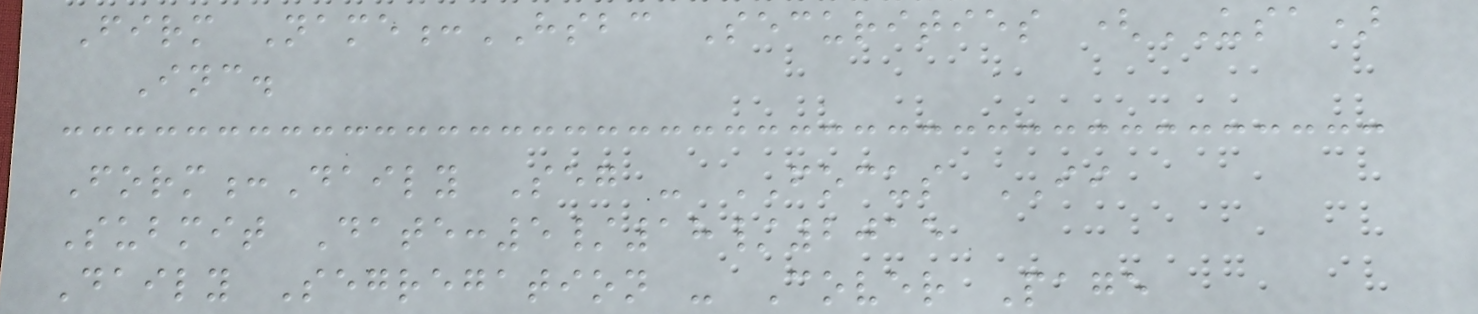Firm Name:HSBC Securities (USA)
Inc.
Form:Daily Seg - FOCUS II
Submit Date:5/18/2015
Daily Segregation - Cover Page
